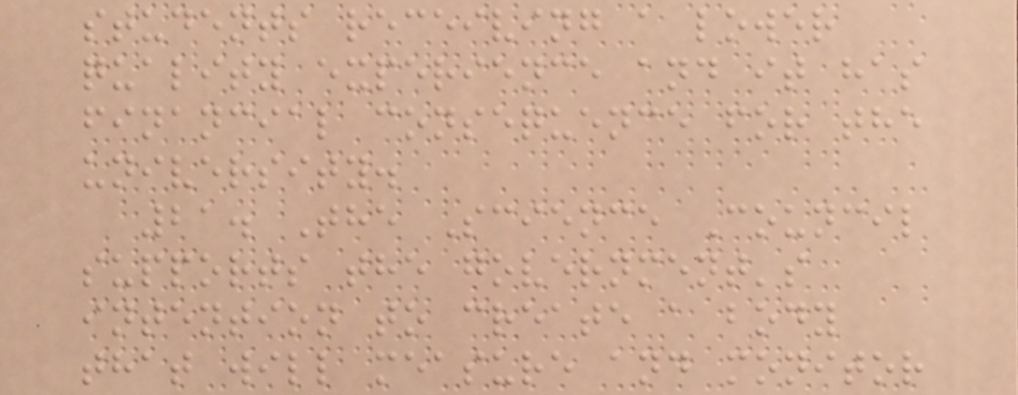students receiving a lower
quality experience and it has
financial consequence for the
university.
21. The Science Council
supports the government's
intention to create a body
that will measure and monitor
